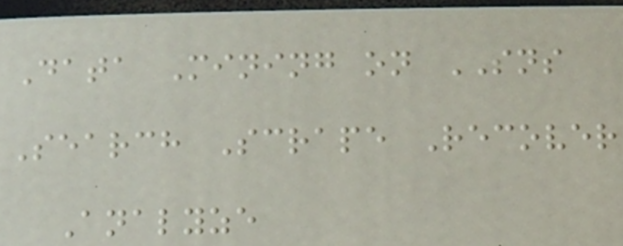Data Mining on SNS
Search Scrape Recover
Analyze
